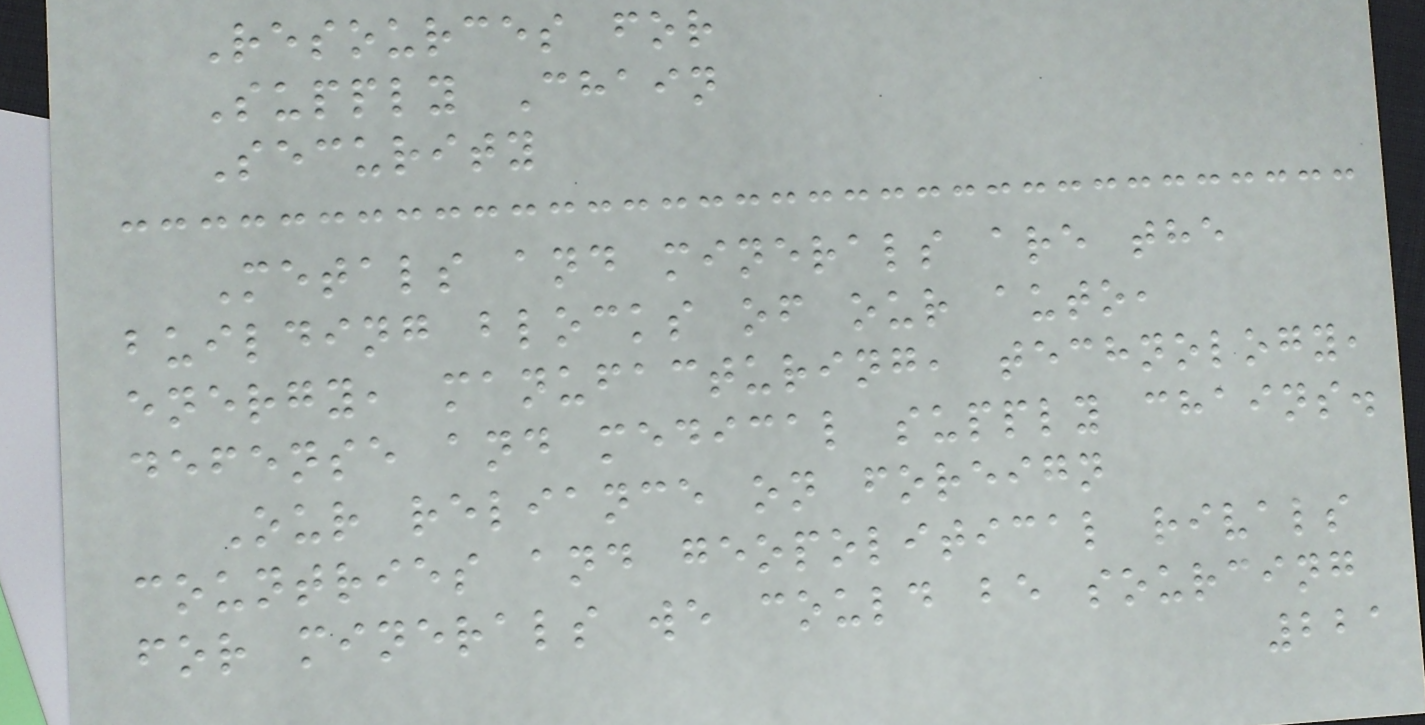Resources for
Supply Chain
Security
Metals and minerals are the
building blocks of our auto,
energy, manufacturing, technology,
defense and medical supply chains.
Our reliance on foreign
countries and geopolitical rivals
for minerals we could be sourcing
221
